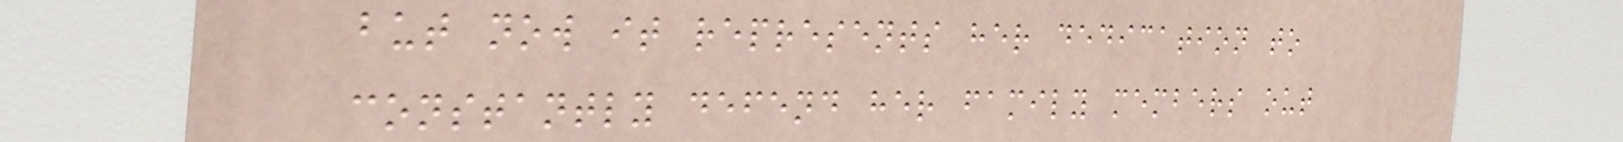but now it represents her dedication to
constantly defend her family members out
